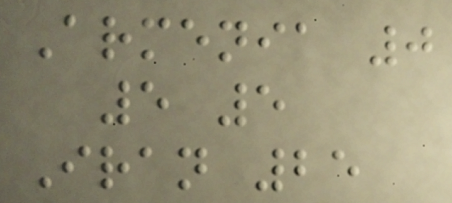Armenia 0
5 5
Iran 25
